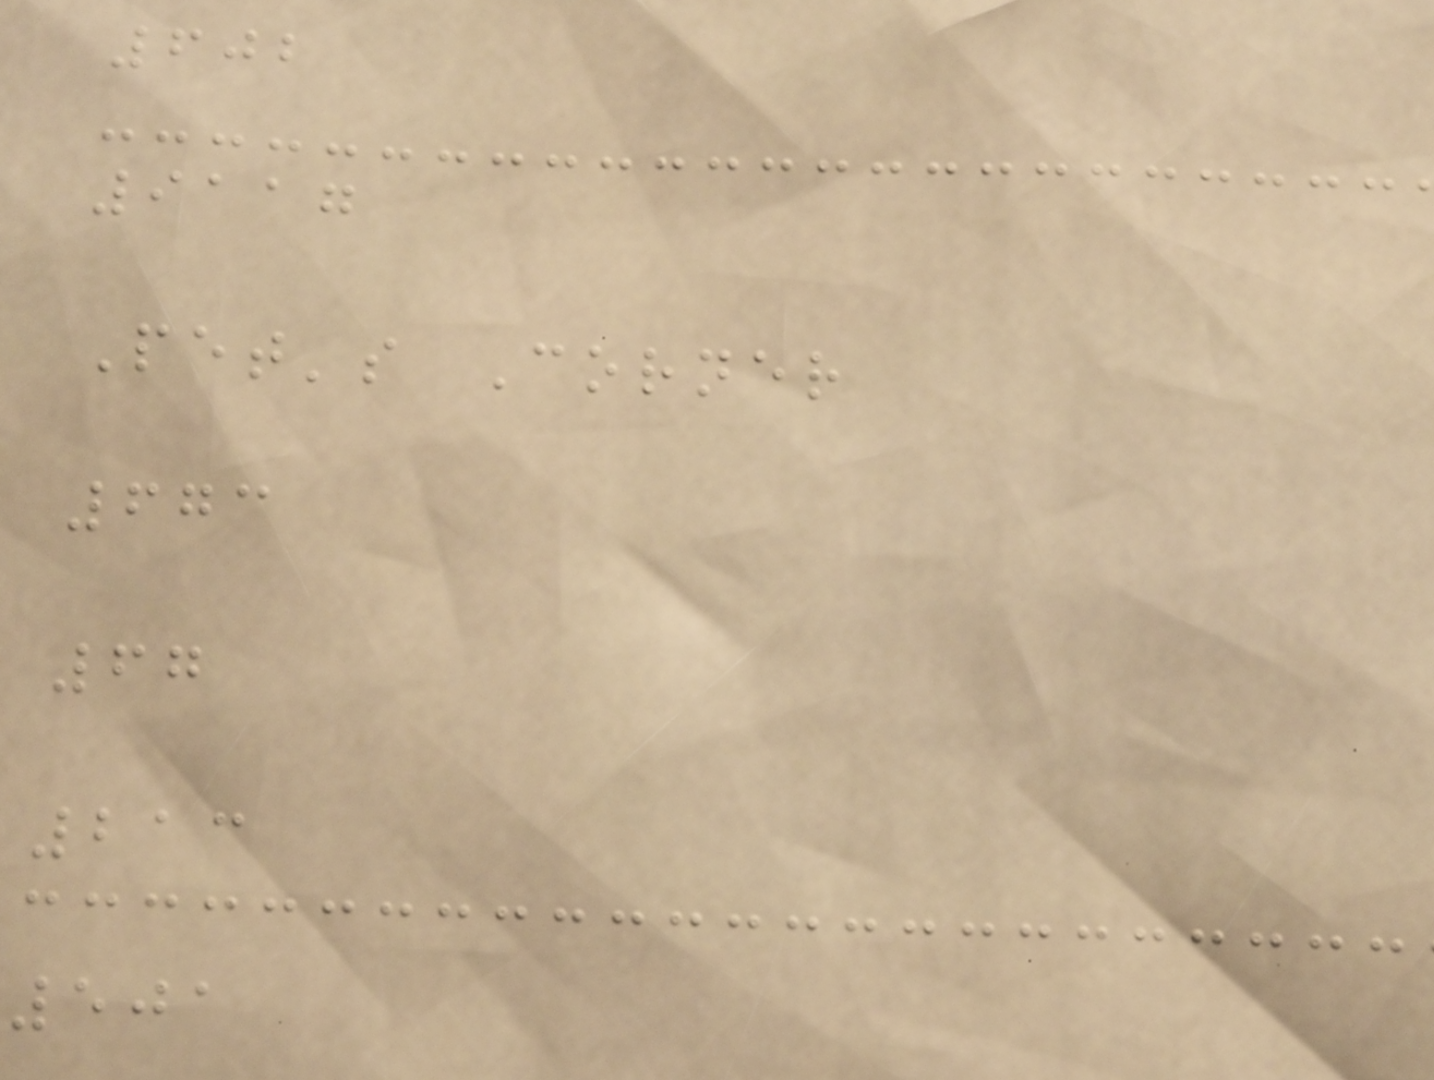602
9117
Pet's Corner
673
67
213
501
